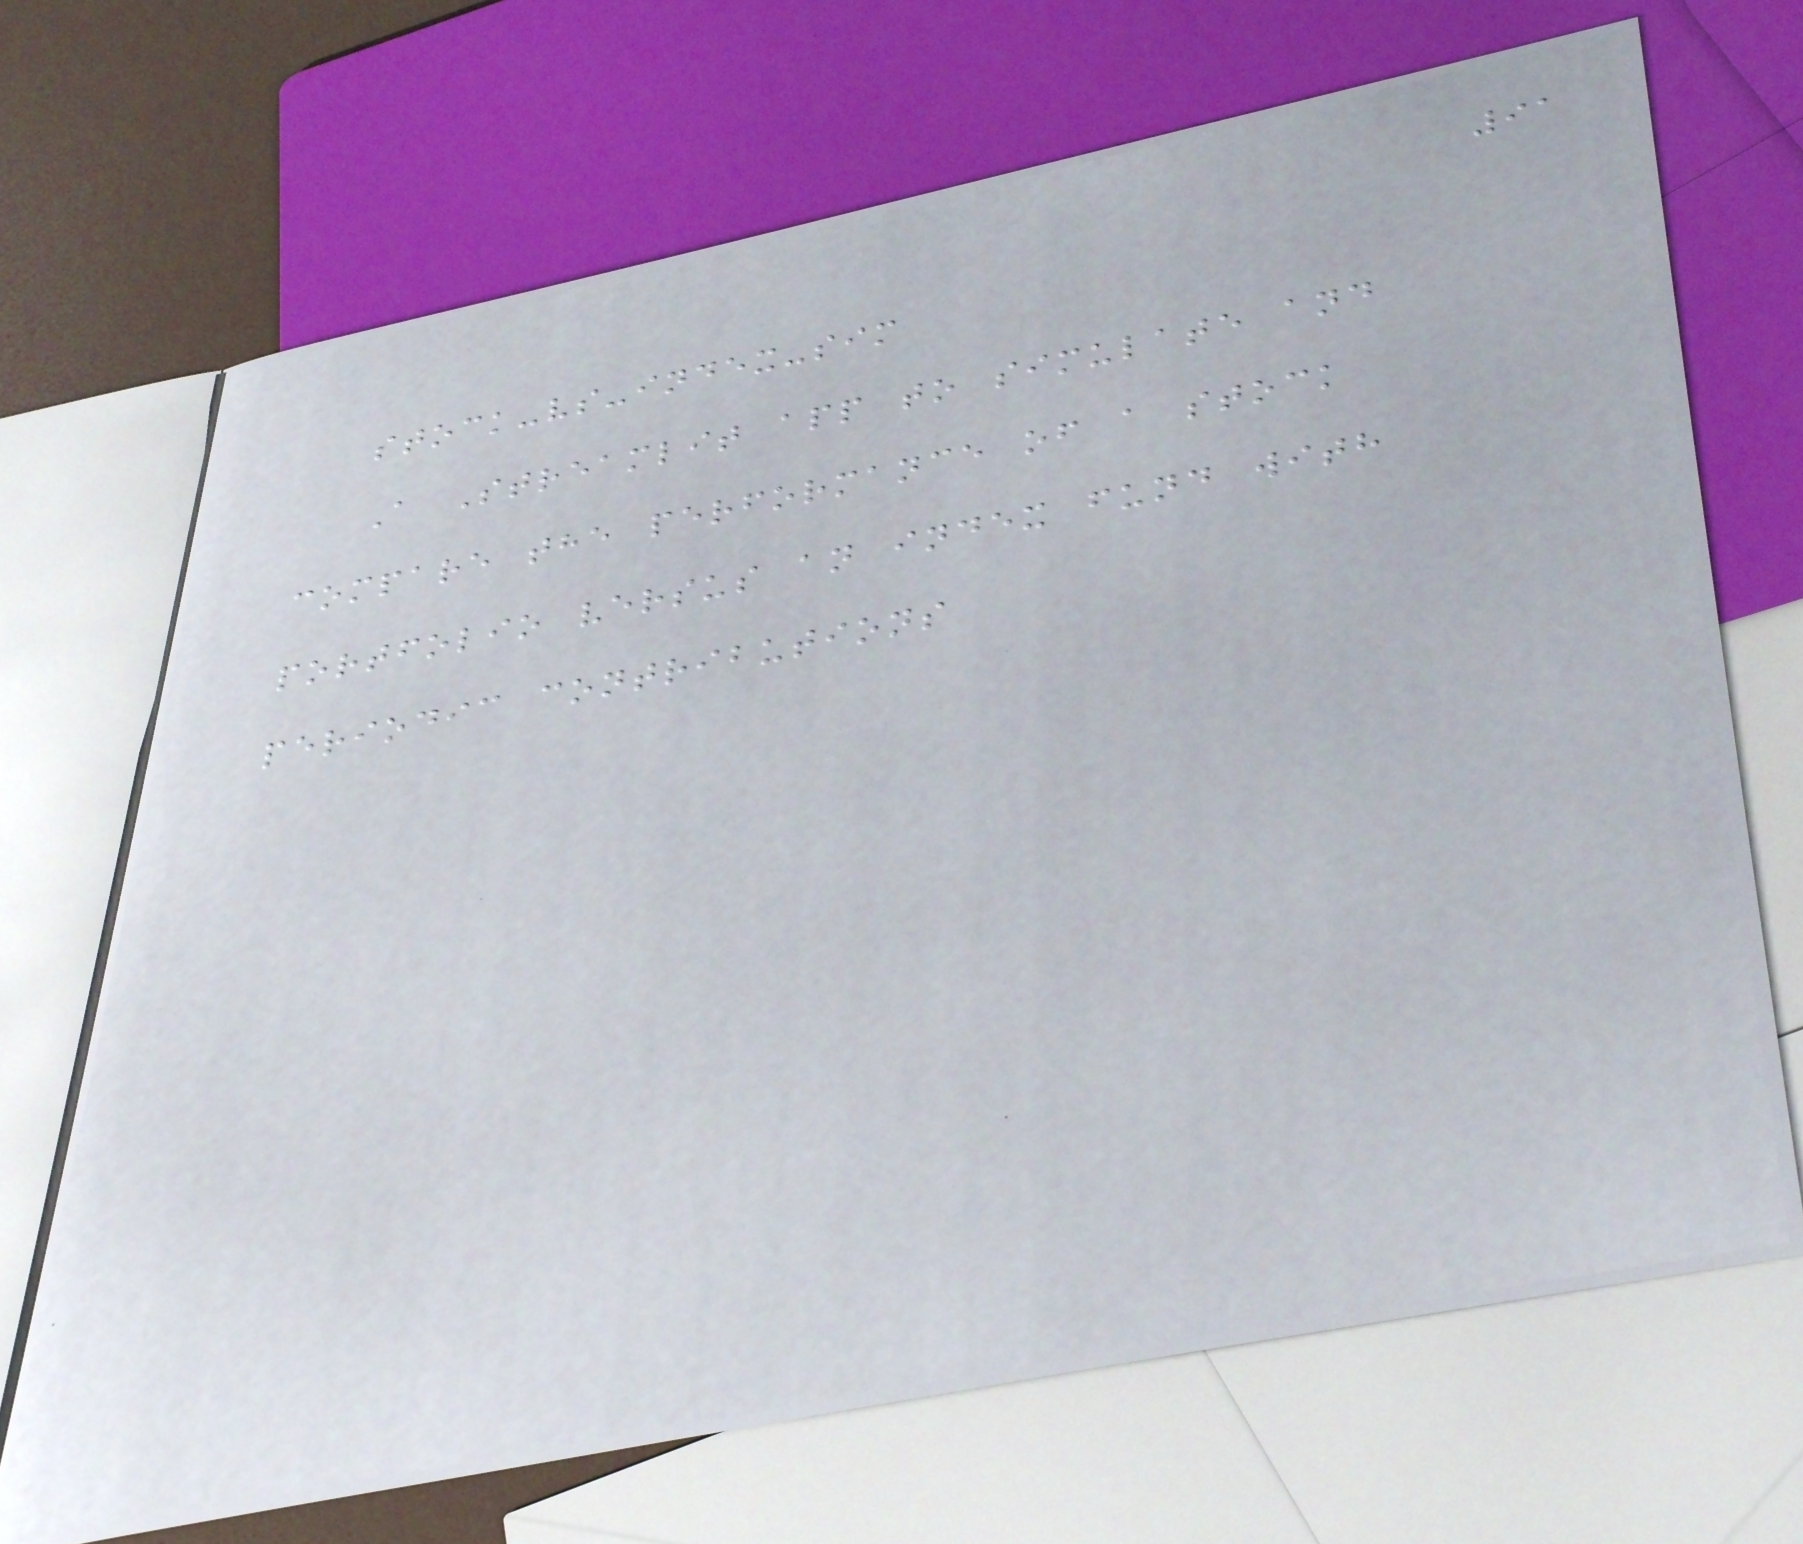91
stock-vs-index-sim
A Streamlit app to simulate and
compare the performance of a stock
portfolio versus an index fund with
periodic contributions
